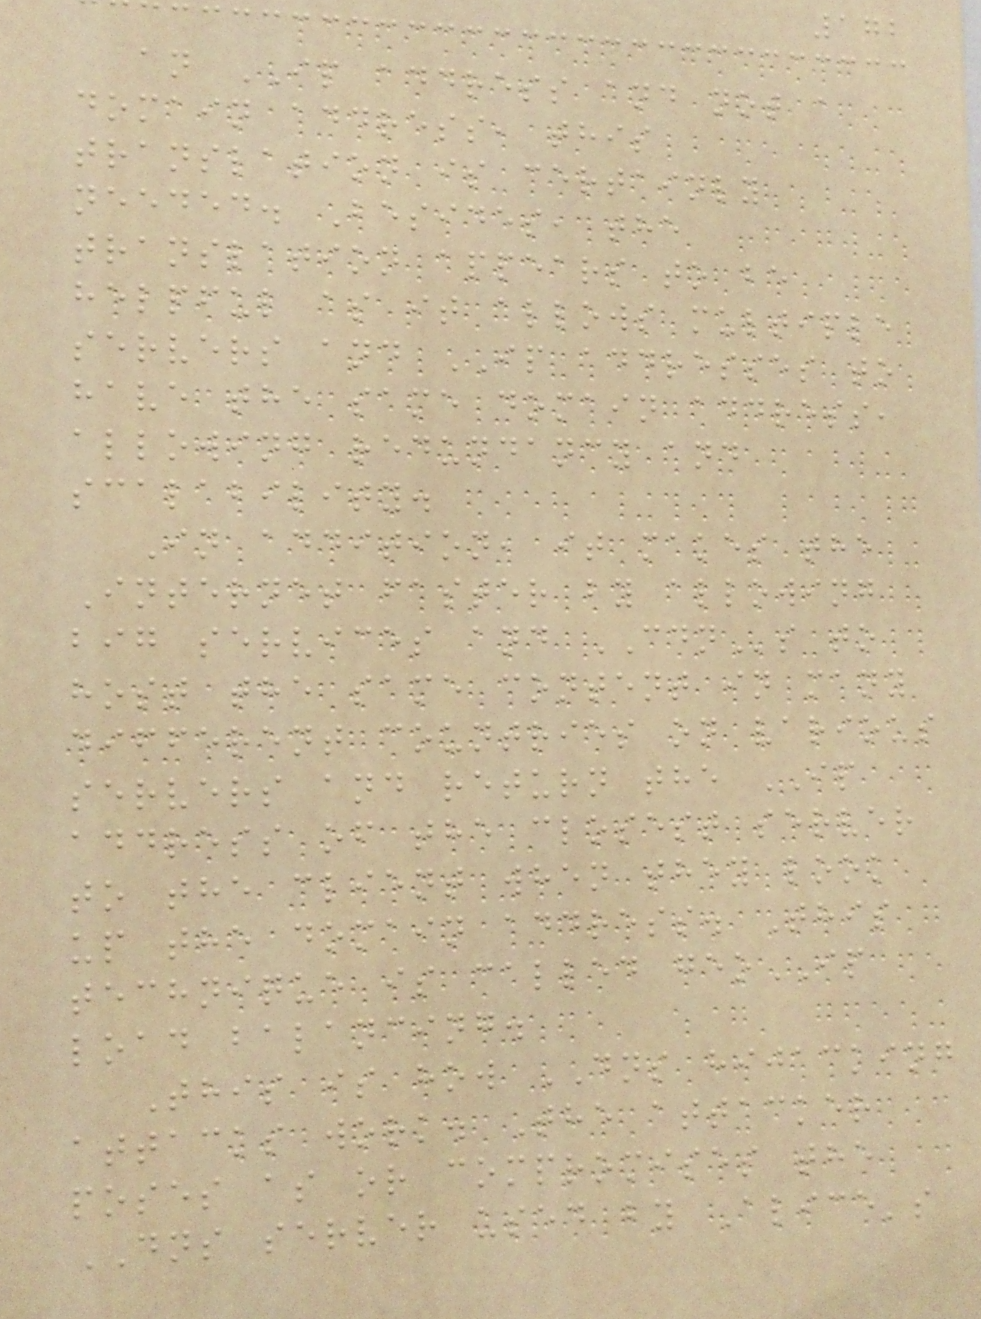172
an IP address and not a
domain address, this
translation is certainly
needed. Besides, the
translation appears to be
helpful as it allows multiple
servers and IP addresses to
have the same domain address,
allowing redundancy and
scalability.
In addition, it makes the
Internet faster by allowing
big services and CDNs to
host the same content in many
different countries on various
servers and return the IP
address of the closest server
to the client when they look
up the domain address. This
technique is called geoIP
load balancing.
This is how DNS hijacking
attacks work. The attacker
poses as or compromises the
DNS server used by Alice's
